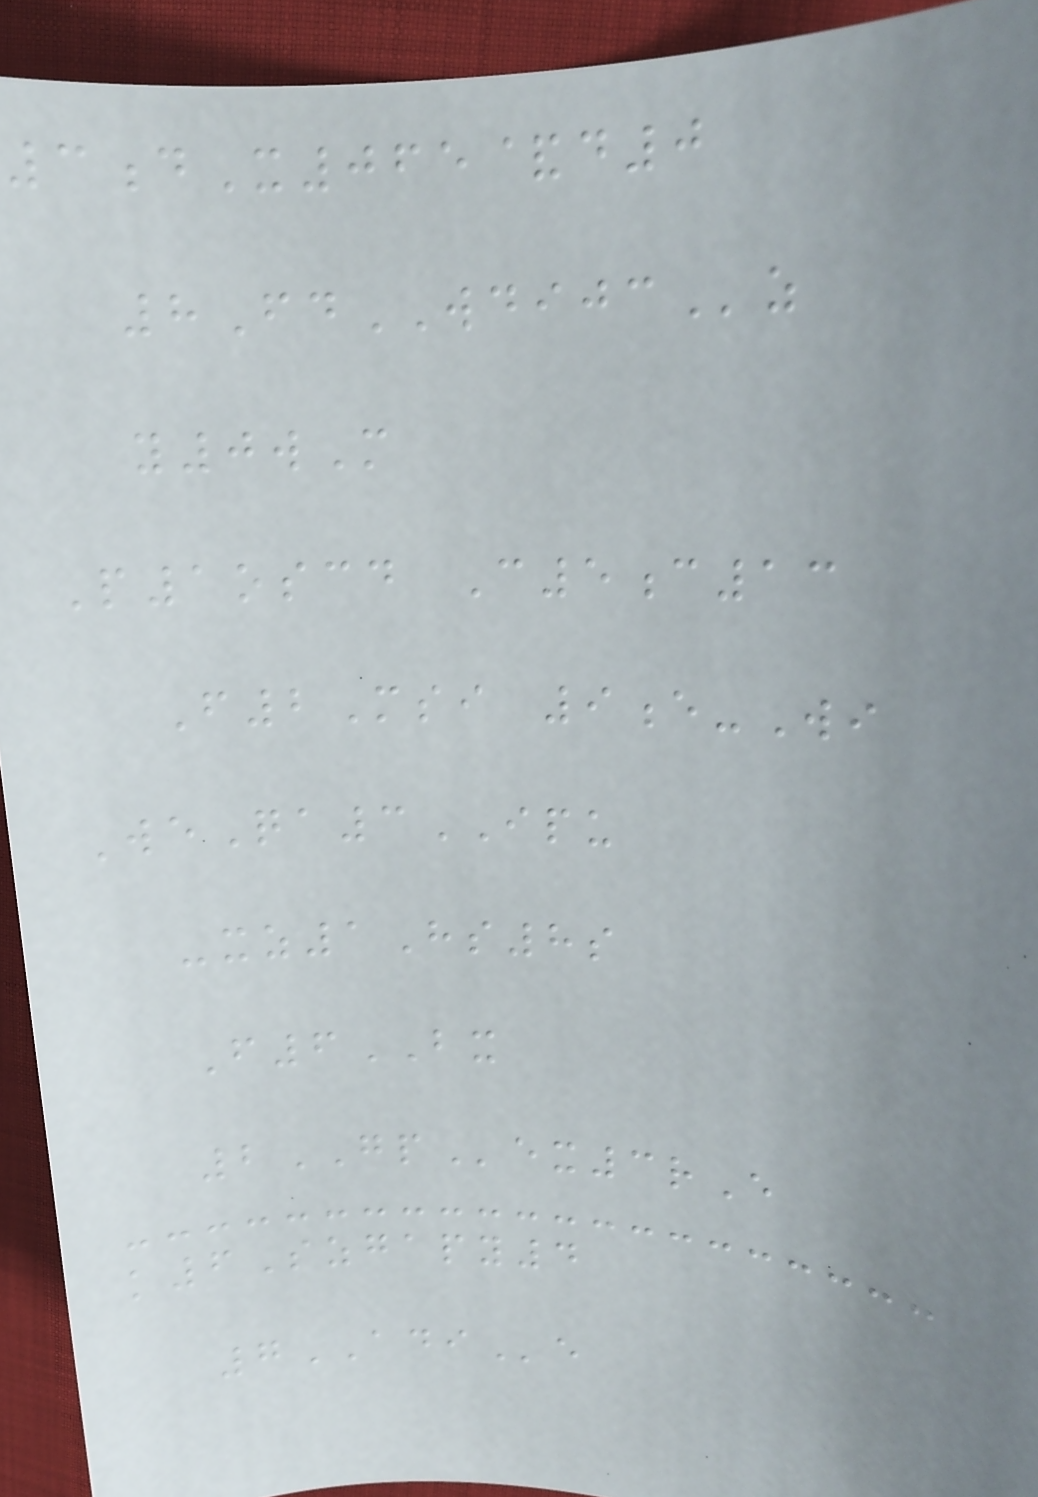3dX065&d0
8FdWDIJCz
y0wM
P1oscd C5c13
F2Msi 9e-Wi
WeQa3IPU
-xz1Hs8s
F6BX
2GPex3rE
k6Szgapy4
7ADIe
